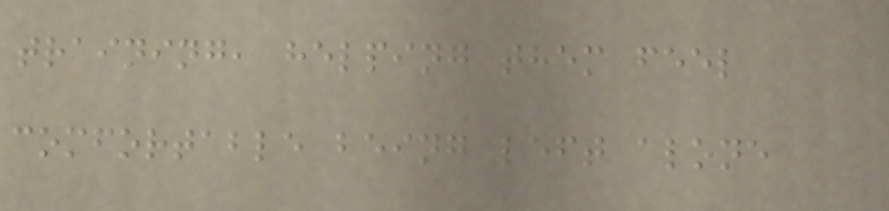training, helping them feel
comfortable being left alone
